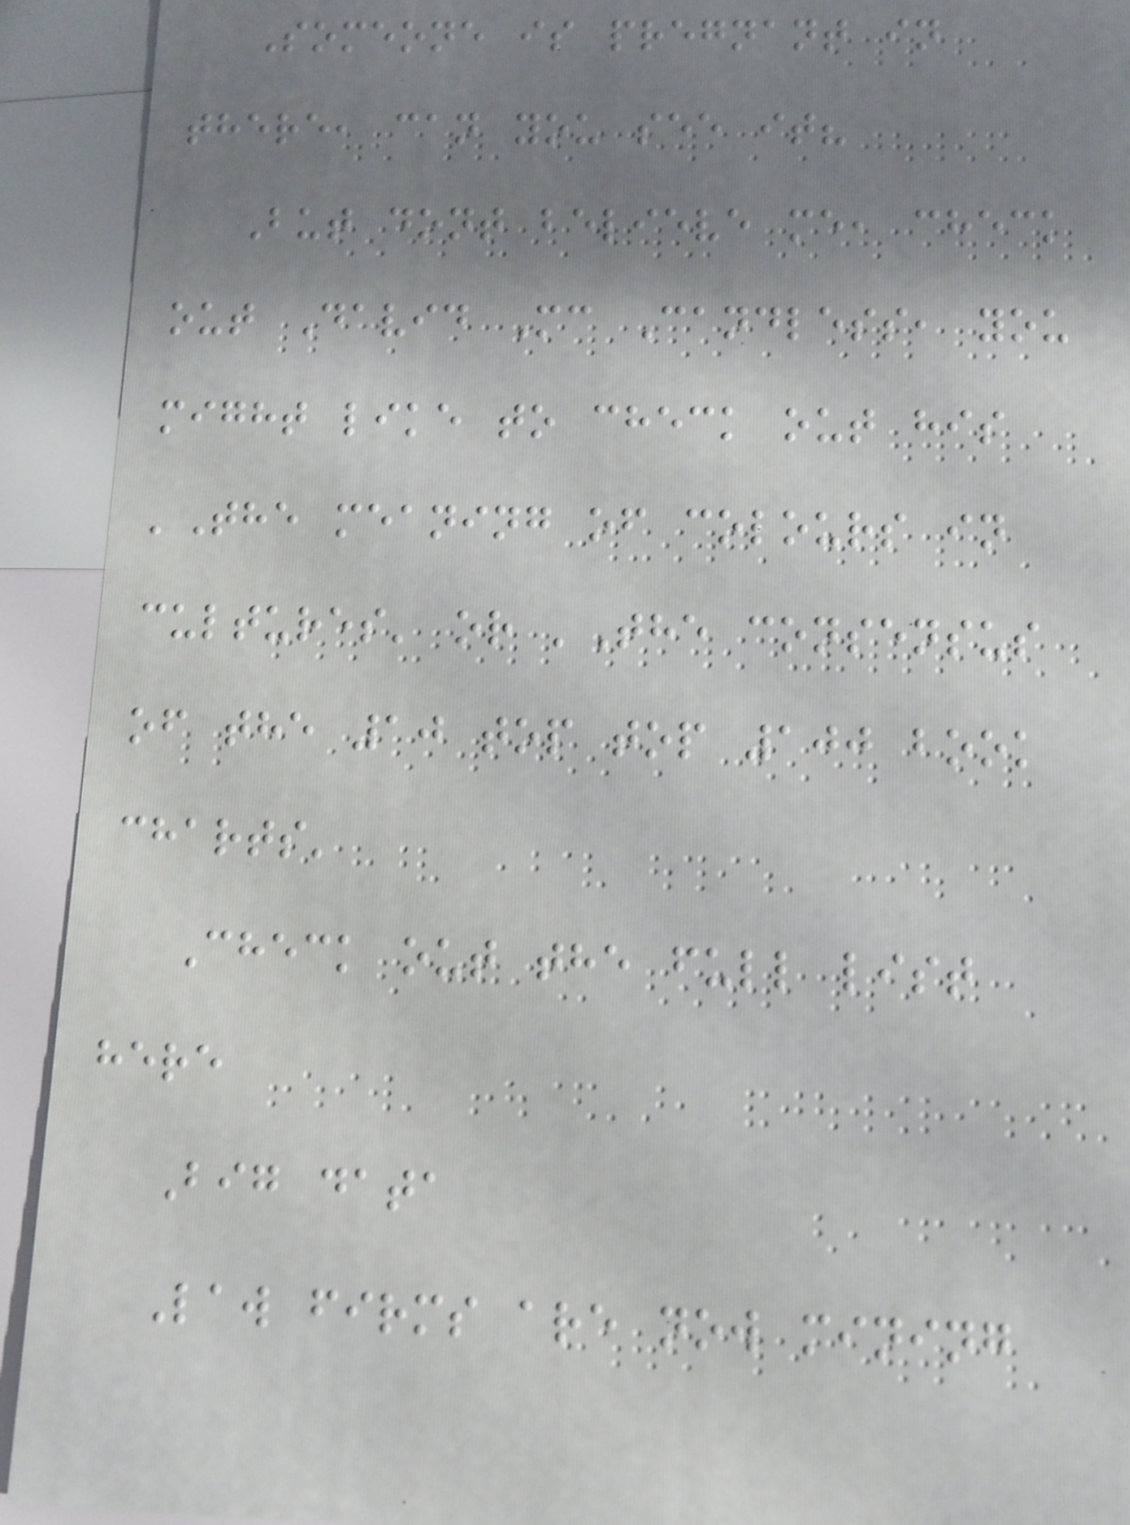Someone is pregnant in
there, can you see it?
But dont believe me, check
out David Mc Candless, you
might like to check out his
'The meaning of colours in
cultures' or 'The consensus
of the 10 top top 100 book
charts'
Check out the full list
here
Big data
Law firms are now mining
